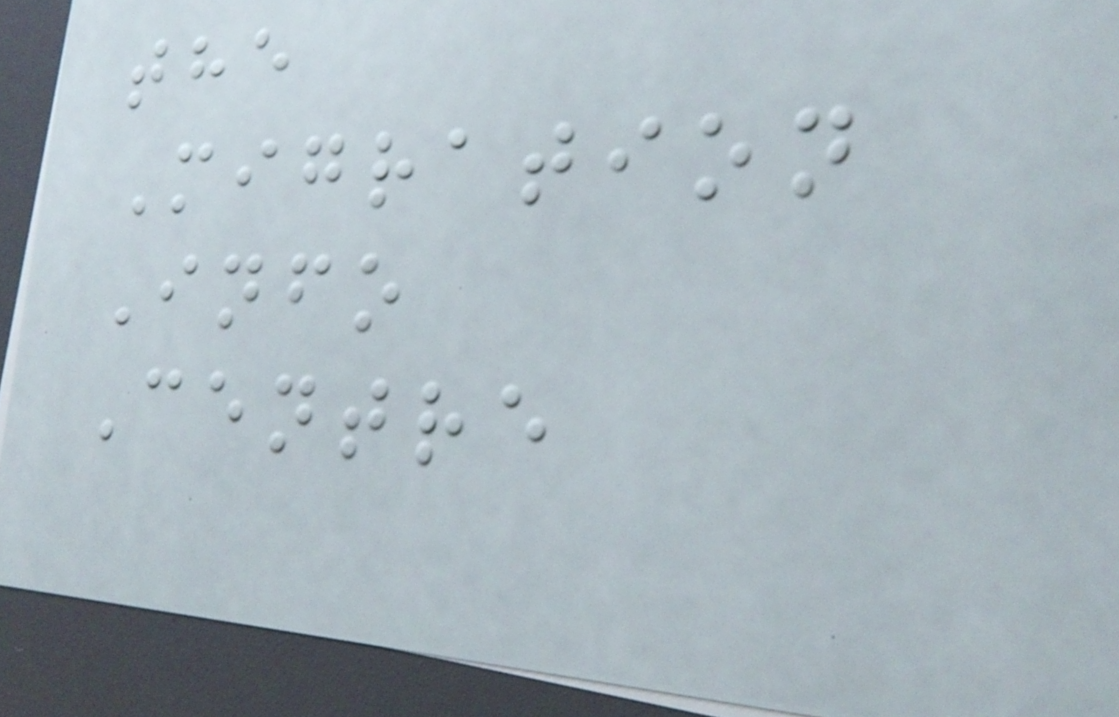the
Migration
Info
Centre
